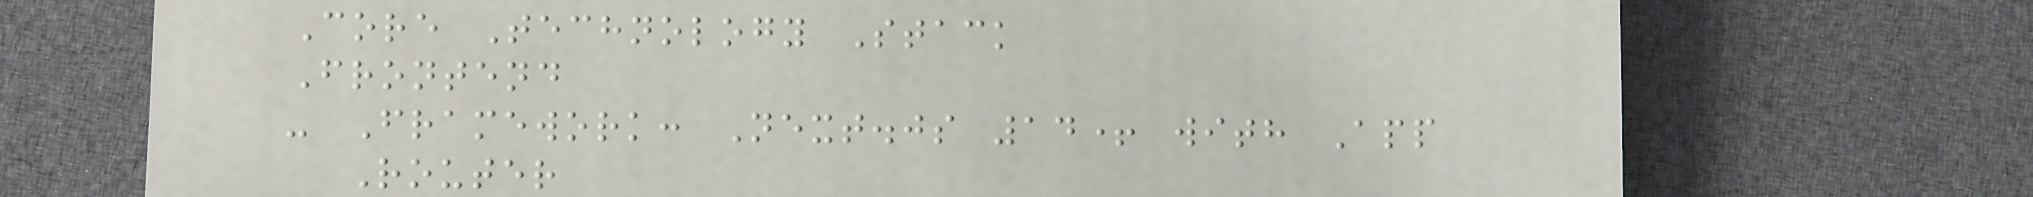Core Technology Stack
Frontend
- Framework: Next.js 14+ with App
Router
